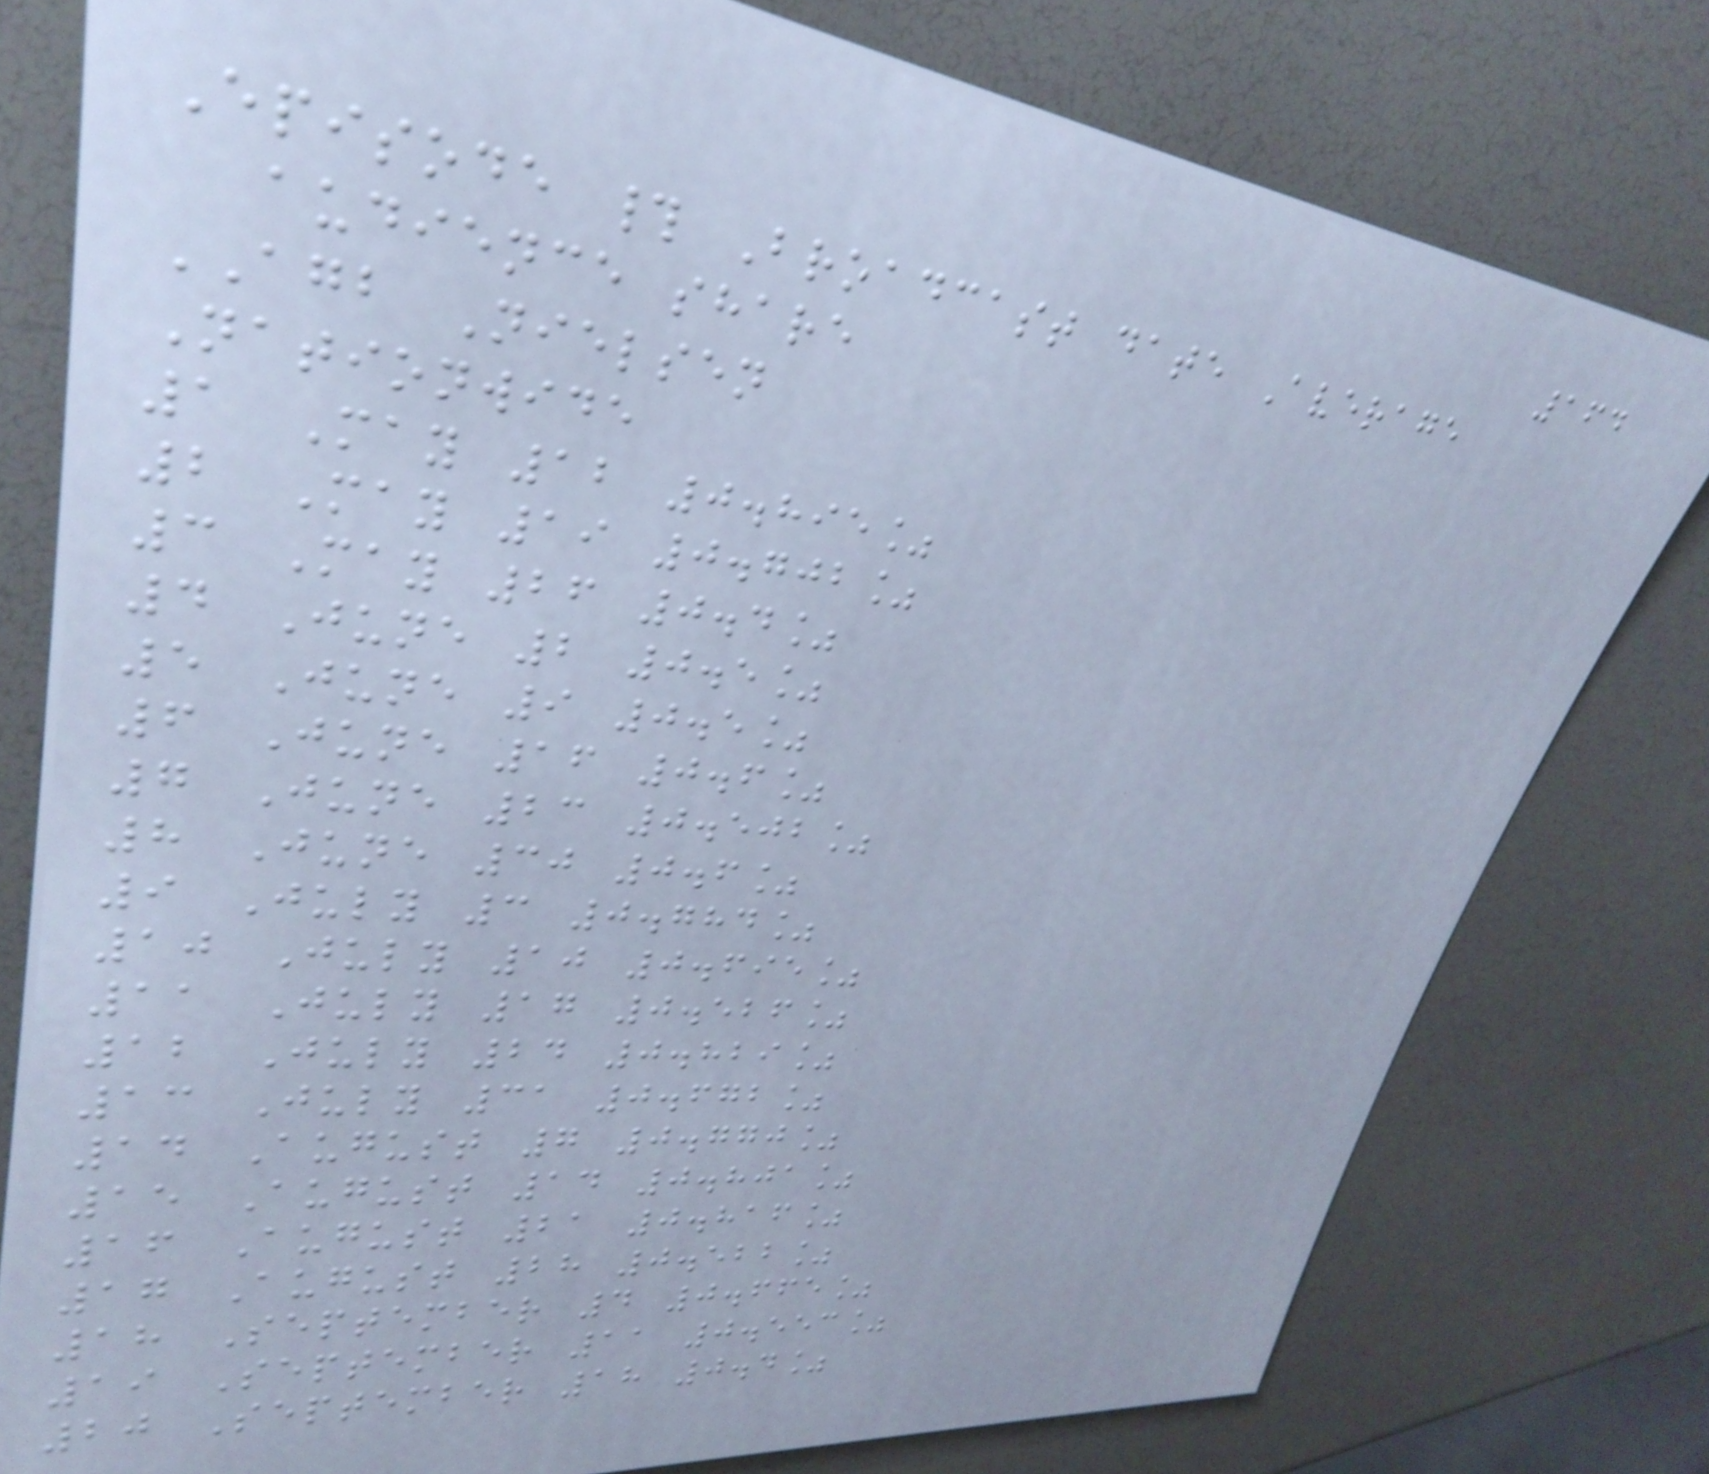164
Episode # Broadcast date Average
audience share
AGB Nielsen
Nationwide
1 May 12 0.895%
2 May 19 0.702%
3 May 26 0.4%
4 June 2 0.5%
5 June 9 0.5%
6 June 16 0.6%
7 June 23 0.502%
8 June 30 0.6%
9 July 3 0.784%
10 July 10 0.695%
11 July 17 0.526%
12 July 24 0.829%
13 July 31 0.672%
14 August 7 0.770%
15 August 14 0.801%
16 August 21 0.816%
17 August 28 0.522%
18 September 4 0.665%
19 September 11 0.553%
20 September 18 0.4%
